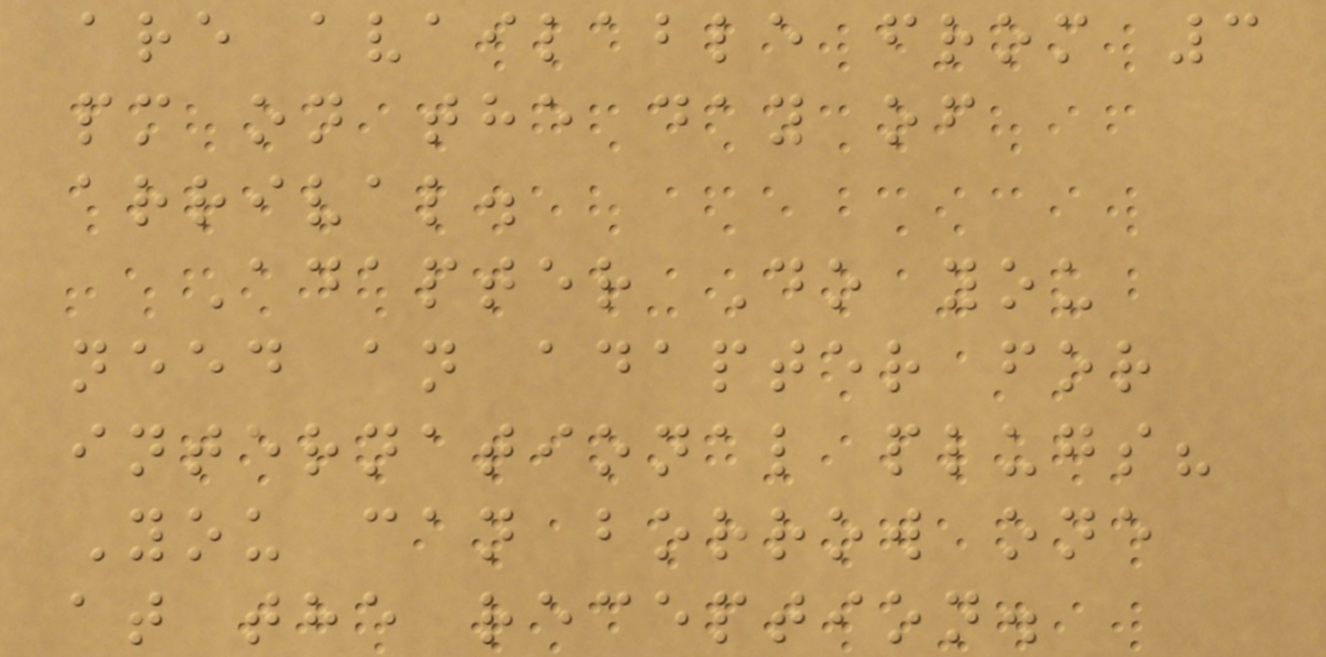are available from 3
pm on the day of
arrival.
Adapter Do you
need an adapter for
international plugs?
You can borrow one
at the reception.
